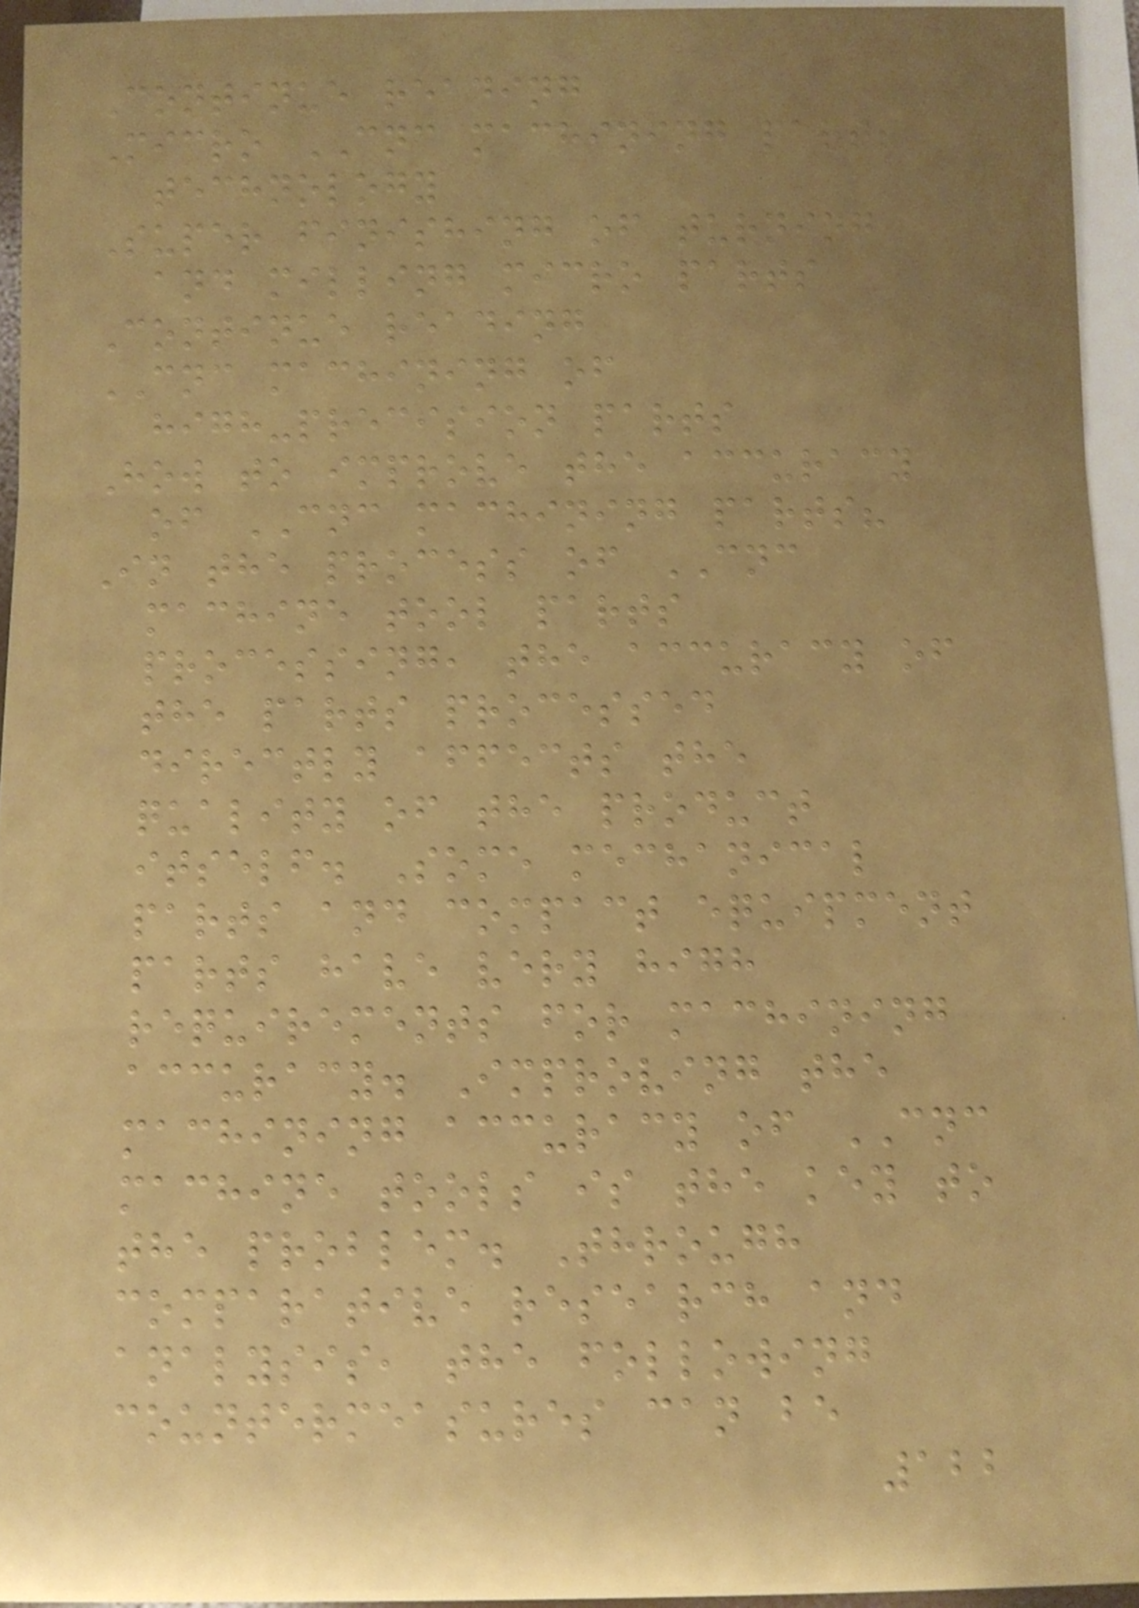Continue reading
Micro CNC machining parts
technology
Super finishing of turning
and milling micro parts
Continue reading
CNC machining of
high-precision parts
How to improve the accuracy
of CNC machining parts?
In the process of CNC
machine tool parts
processing, the accuracy of
the parts processed
directly affects the
quality of the product
itself. Some mechanical
parts and compact equipment
parts have very high
requirements for machining
accuracy. Improving the
machining accuracy of CNC
machine tools is the key to
the problem. Through
comparative research and
analysis, the following
countermeasures can be
122
